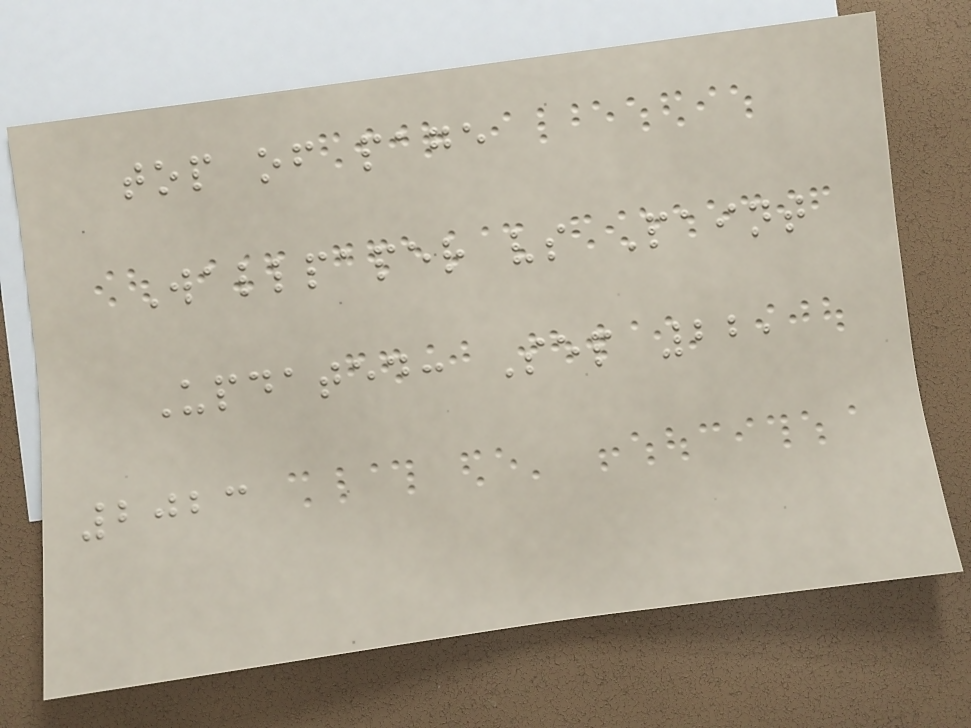top of page
Wallpaper vs Paint
Updated: Sep 22,
2023
